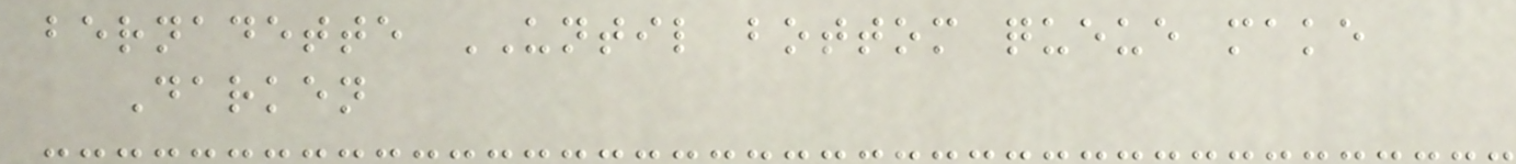bernadette UNTIL bottom queue make
Darken
